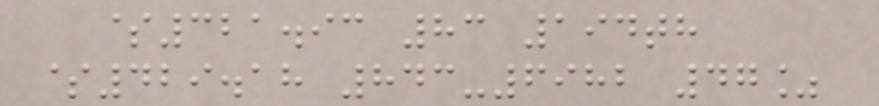$321.93 83 194th
$429.18 843-6982 47%
